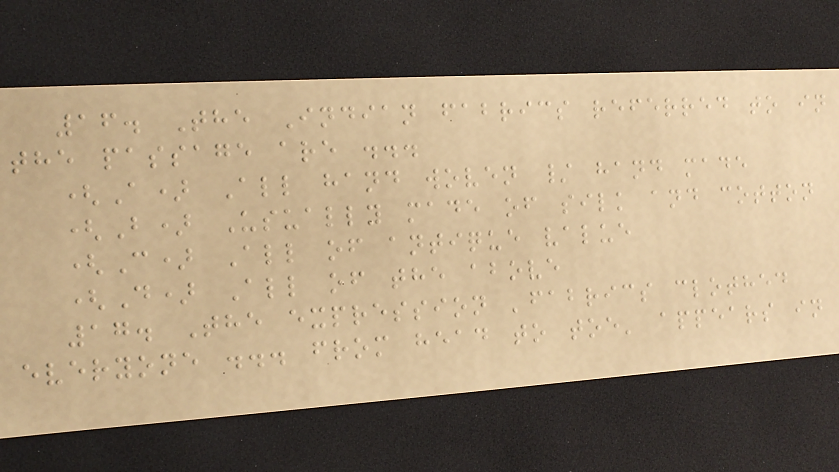16. The Indian fabrics referred to in
the passage are ...
(A) All hand woven / hand made
(B) Usually made of silk and cotton
(C) All of antique value
(D) All of the above
17. The expression 'fabrics clothed
everyone ... from head to toe' appears in
